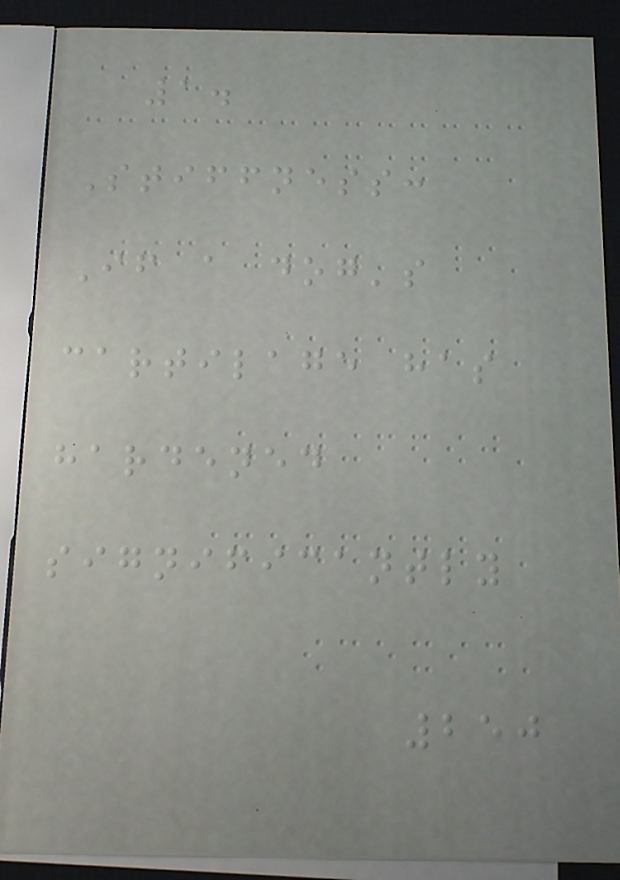1.
Stiffness:
If a dog's
cartilage has
hardened
significantly
250
